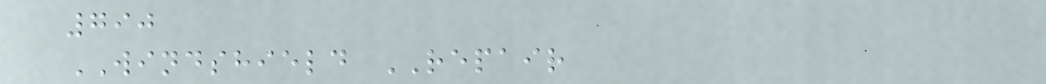790
WINDSHIELD REPAIR
